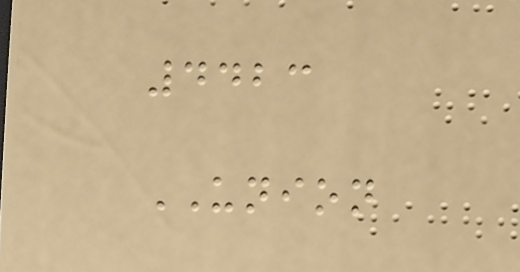4423
UNION
